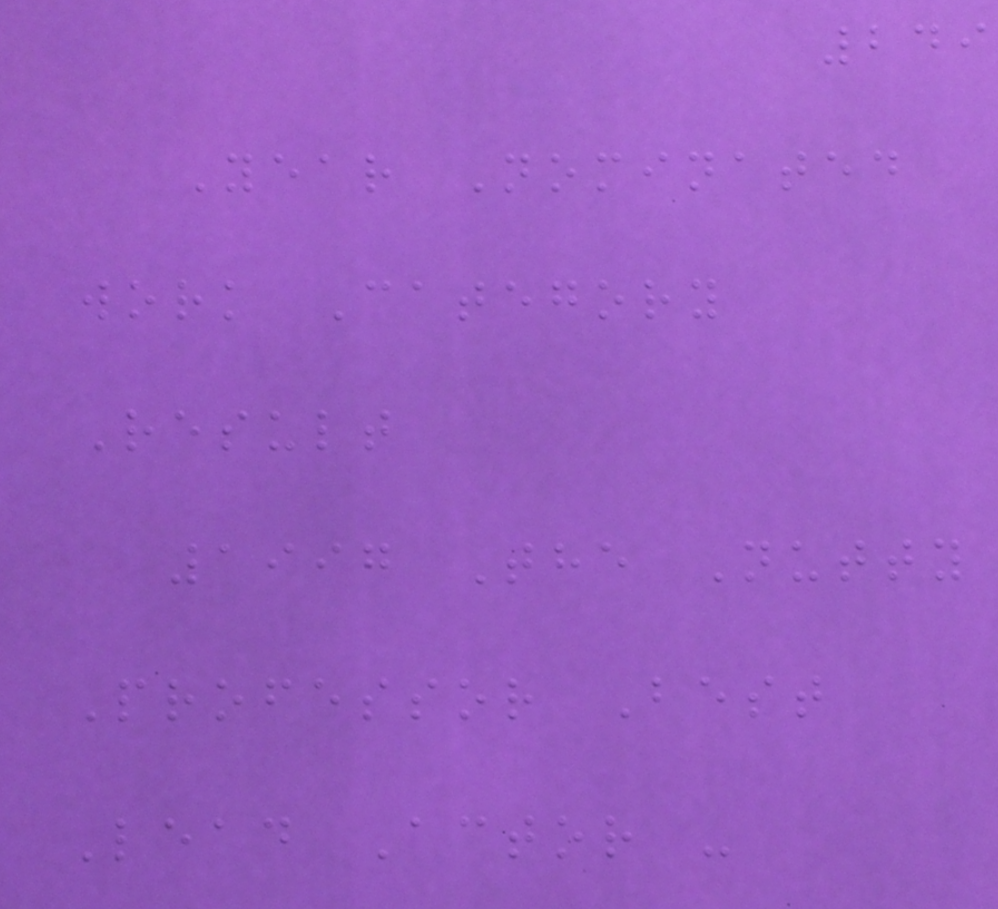249
Year Nominated
work Category
Result
1997 The Nutty
Professor Best
Lead Actor -
